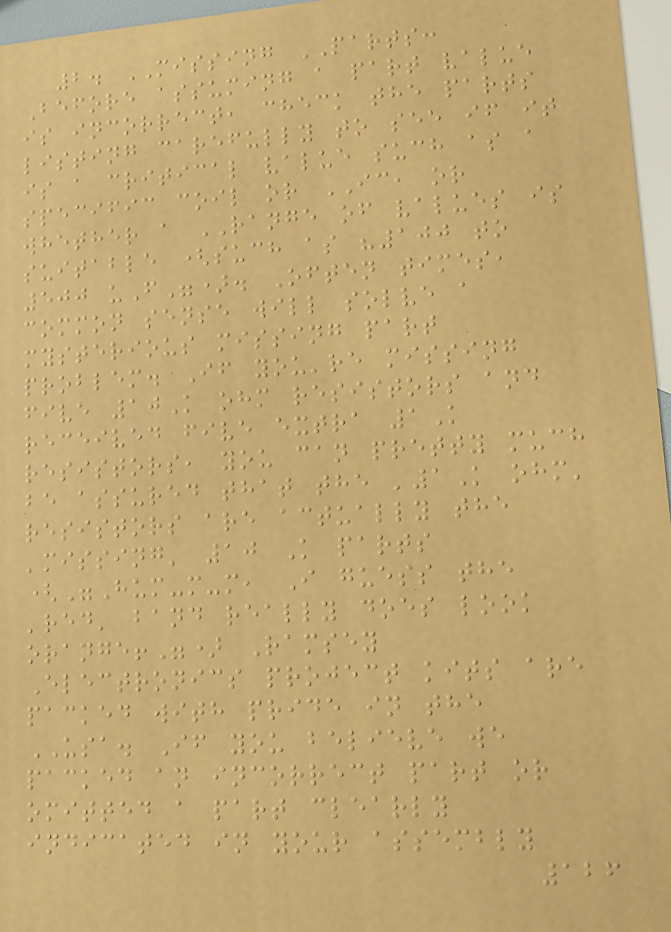2. MISSING PARTS:
Before assuming a part value
is incorrect, check the parts
listing carefully to see if it
is a critical value such as a
specific coil or IC, or
whether a RANGE of values is
suitable (such as "100 to
500 uF"). Often times,
common sense will solve a
mysterious missing part
problem. If you're missing
five 10K ohm resistors and
received five extra 1K
resistors, you can pretty much
be assured that the '1K ohm'
resistors are actually the
'missing' 10 K parts
("Hum-m-m, I guess the
'red' band really does look
orange!") Ramsey
Electronics project kits are
packed with pride in the
USA. If you believe we
packed an incorrect part or
omitted a part clearly
indicated in your assembly
126
